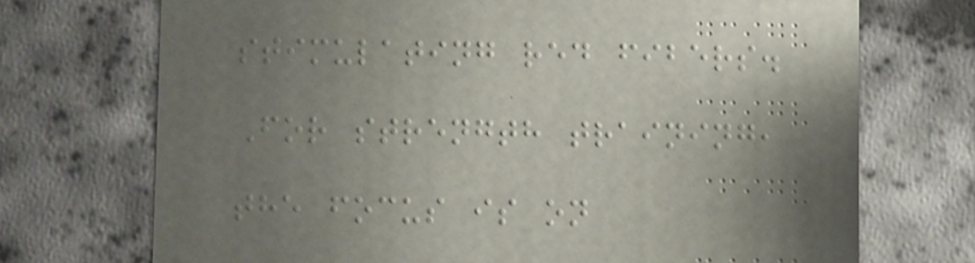stimulating red fibers.
For strength training,
the focus is on
